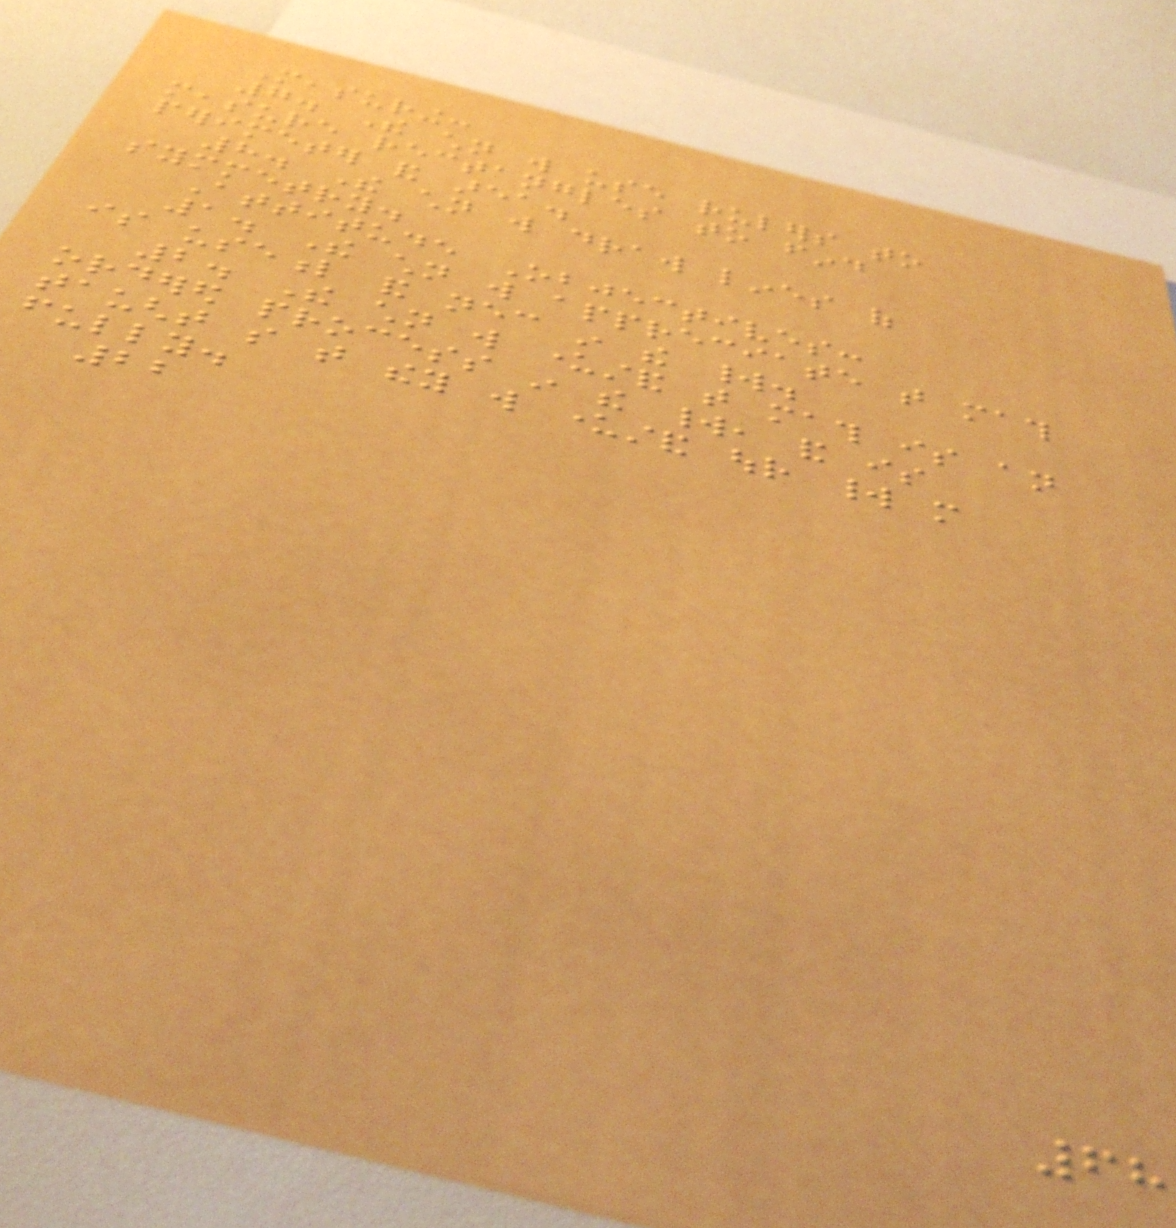Measuring:
7. The children will use rulers to
measure rectangles to find
perimeter and area.
8. The children will draw lines of
symmetry.
Attitude Objectives:
1. The children will appreciate that math
is useful and necessary in the world.
2. The children will understand that math is an
ordered process in the world, and is
taught so that they will understand our world more
fully.
22
68
